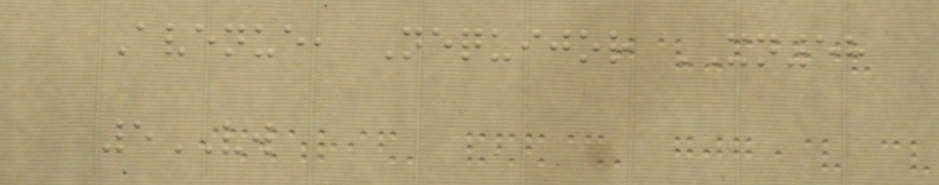Avenue, Nequijor XN58
5VW
